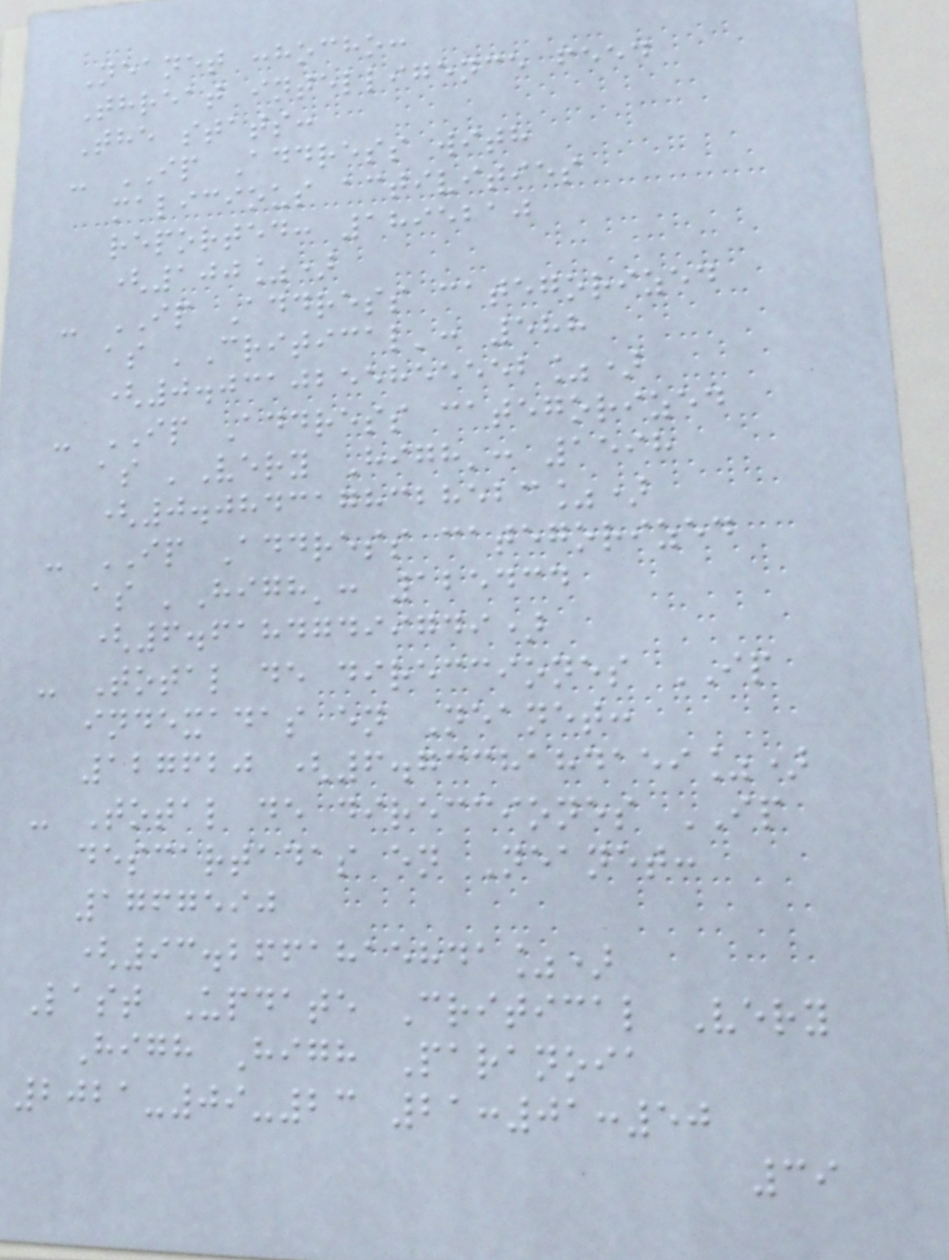Neanet :hocho:
Threat intelligence feed
The stats:
- IP Address with
malicious activities
reported: 1895210
(100%)
- IP Address categorized
as 'Critical': 588
(0.0310255855552%)
- IP Address categorized
as 'Very High': 1598
(0.0843178328523%)
- IP Address categorized
as 'High': 125434
(6.61847499749)
- Total de direcciones IP
indexadas en Neanet:
127620 (6.7338184159%)
- Total de direcciones IP
descartadas en Neanet:
1767590
(93.2661815841%)
Last Update Critical Very
High High Paranoia
2021-09-23 21:01:50
39
